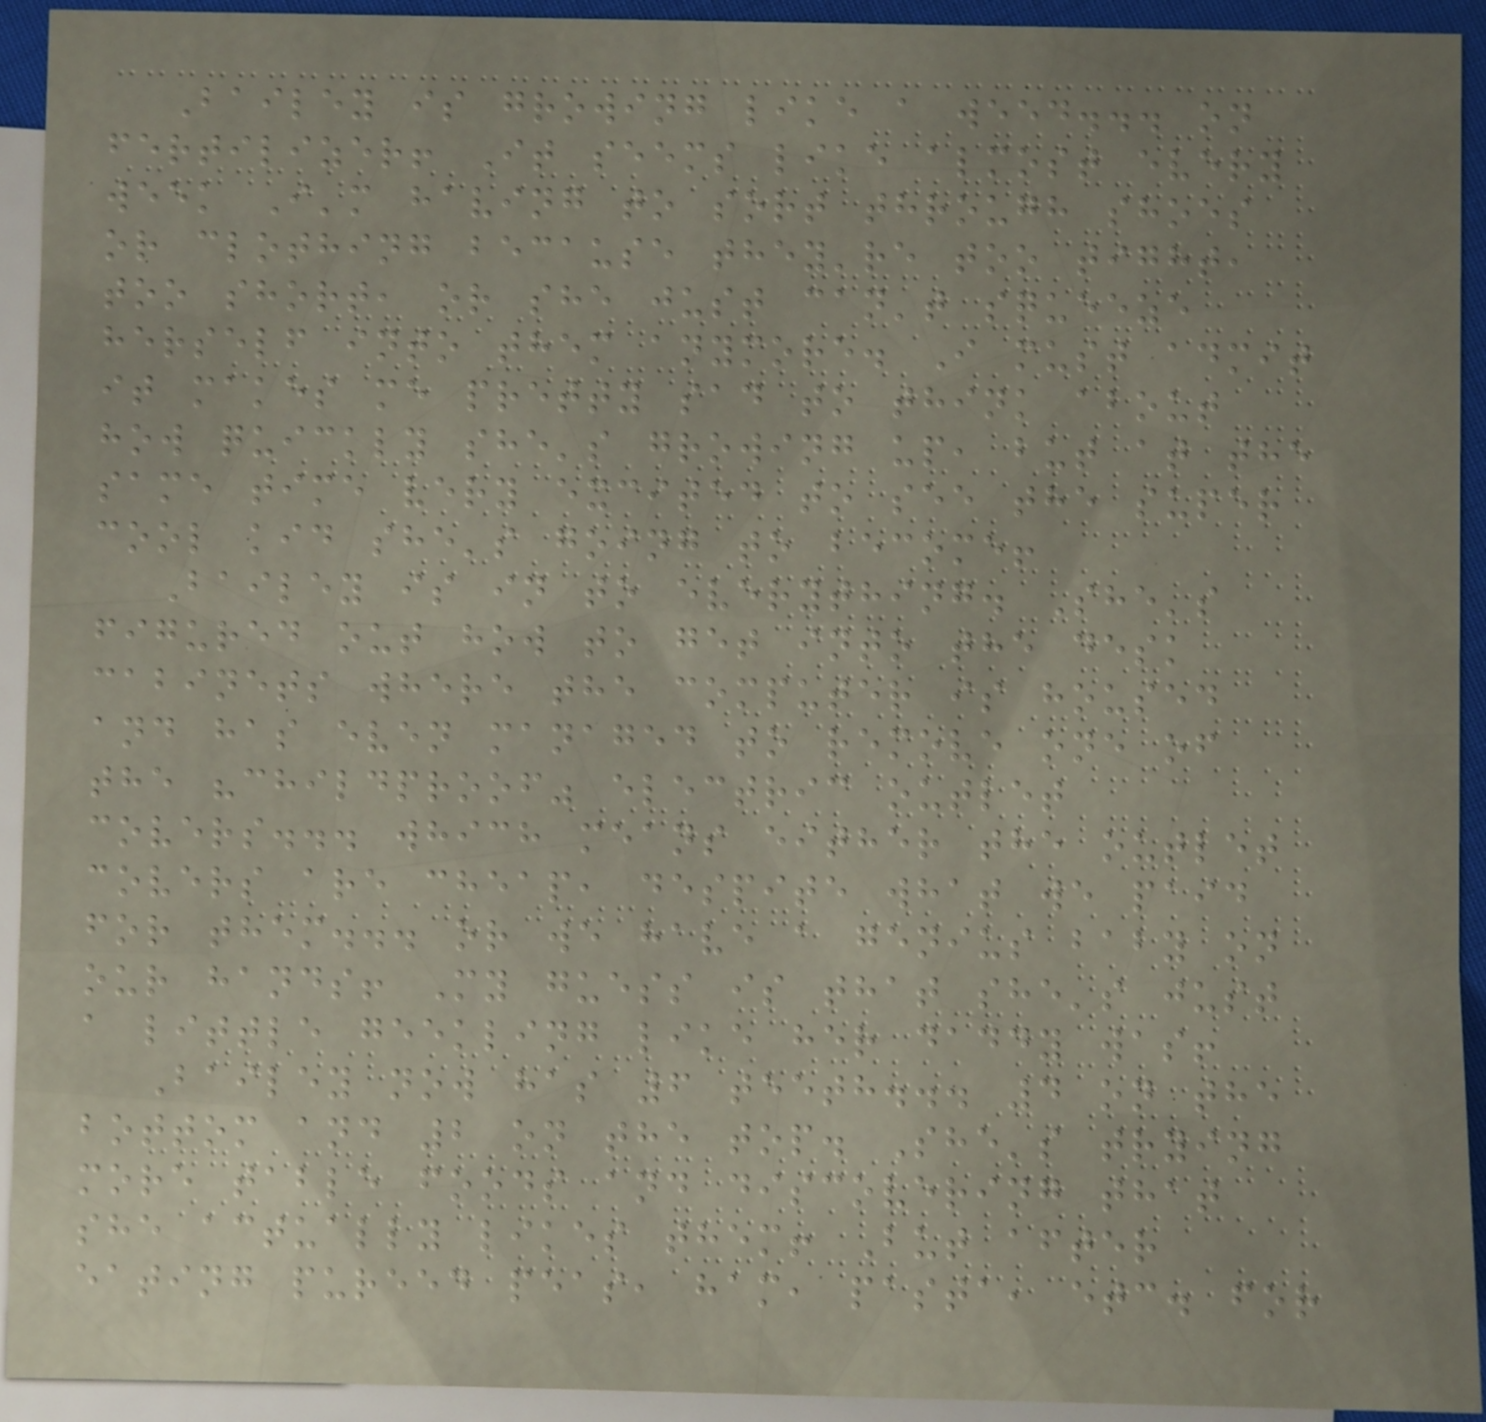Bailey is growing like a weed... on
fertilizer! It seems like almost every
week I'm having to sort through shoes
or clothing because they're too tight,
too short, or she just can't squeeze
herself into them anymore. I must admit
it makes me pretty sad to think about
how quickly she's growing up, but at the
same time very excited to see the super
cool kid she's going to become!
Bailey is in to everything. She's
figured out how to get into the desk
cabinets where the computer is housed
and has even managed to remove one of
the "childproof" electric outlet
covers... which means either the outlet
covers are cheap, despite what we paid
for them... or we have a genius baby on
our hands! My guess is that she's just
a little geekling like her daddy was!
Bailey now has 6 teeth... 4 on the
bottom and 2 on the top. She's trying
more table foods and discovering that
she actually likes them! But after
eating pureed peas, ham, pasta, etc. for
